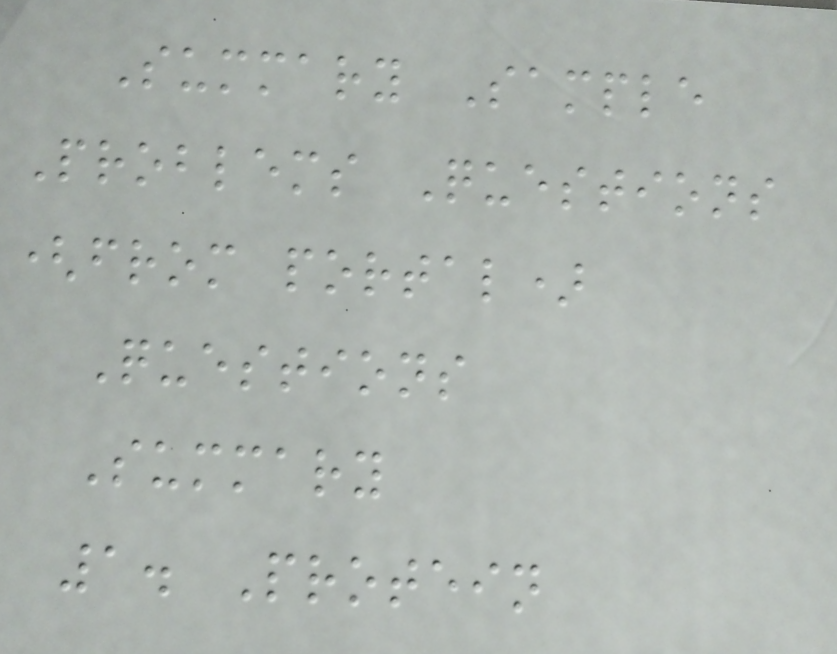Summary Sample
Problems Questions
(from portal)
Questions
Summary
1. Protein
